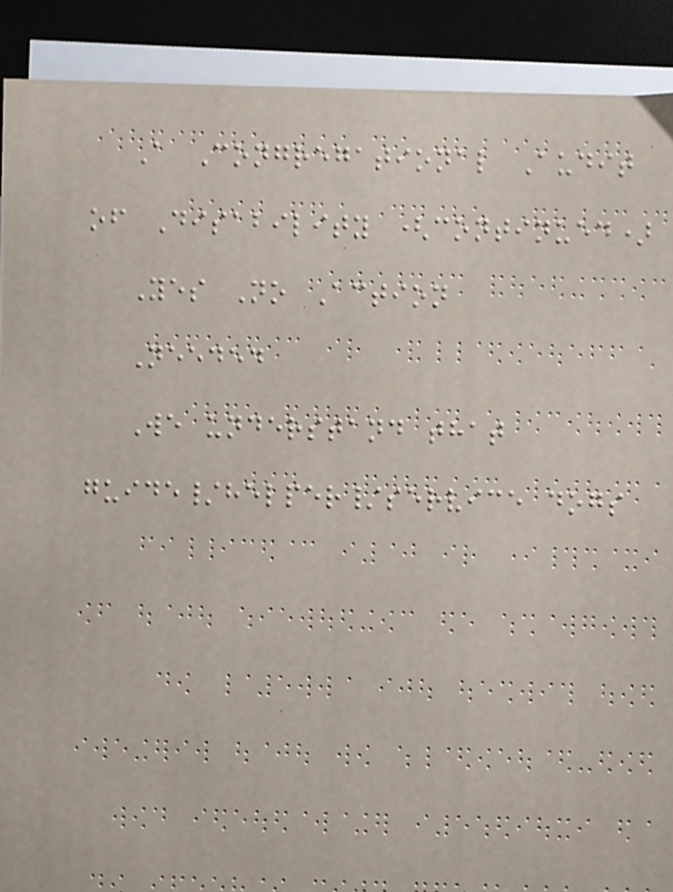A Congregational Audit
of Disability (continued)
Yes No Action
Needed
We understand that
guide/helper/service dogs
